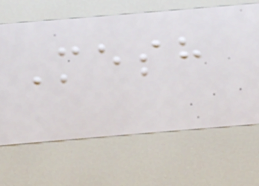Mesh
